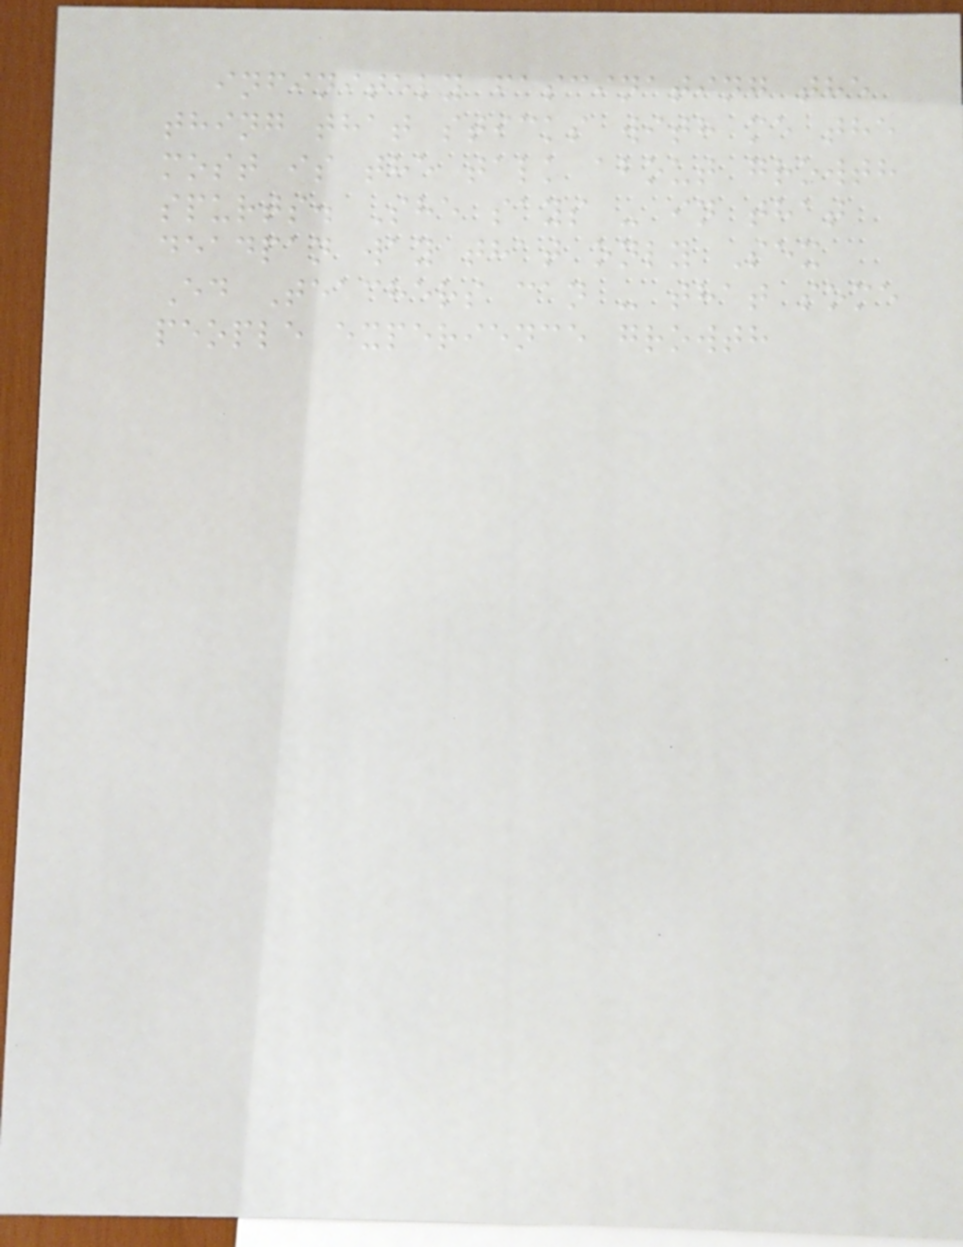infinitely fascinating the
thing that sticks with me the
most is the talk about growth
spurts. She says - in that
deadpan way that only Sex
Ed Teachers can - that some
people experience growth
